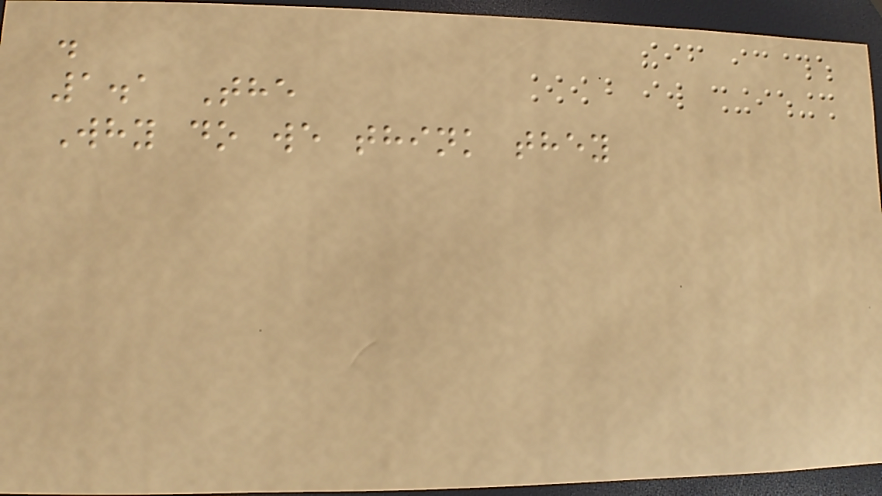.
1.1 The
Why do we think they
